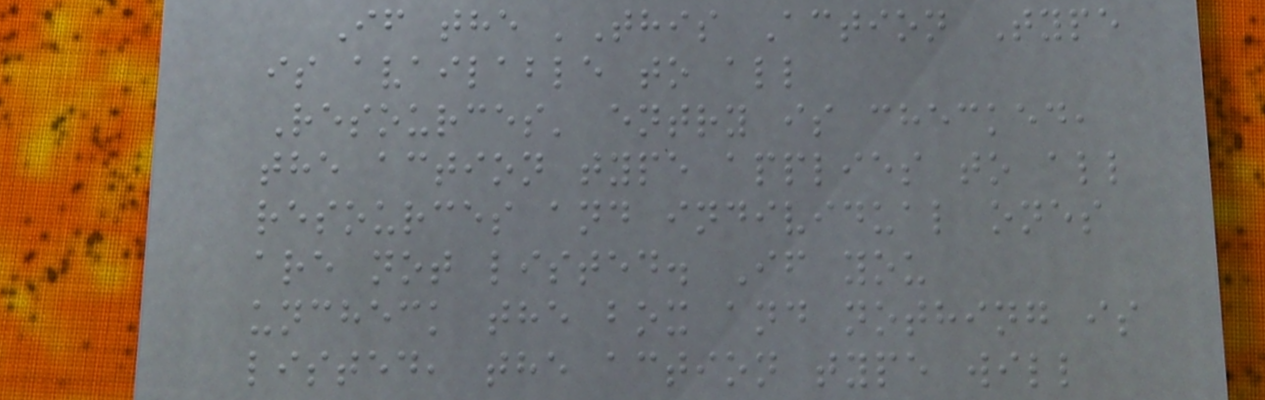If the 'This Action Type
is available to all
Resources' entry is checked,
the action type applies to all
resources and individual ones
are not listed. If you
uncheck the box and nothing is
listed, the action type will
